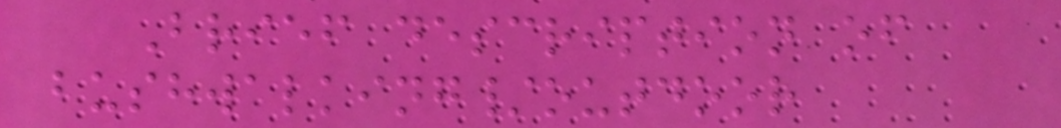Brief description of
bushwalking/outdoor
